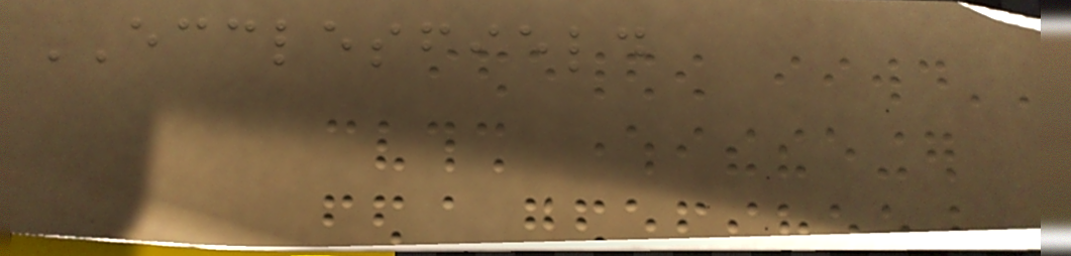ECCLESFIELD
